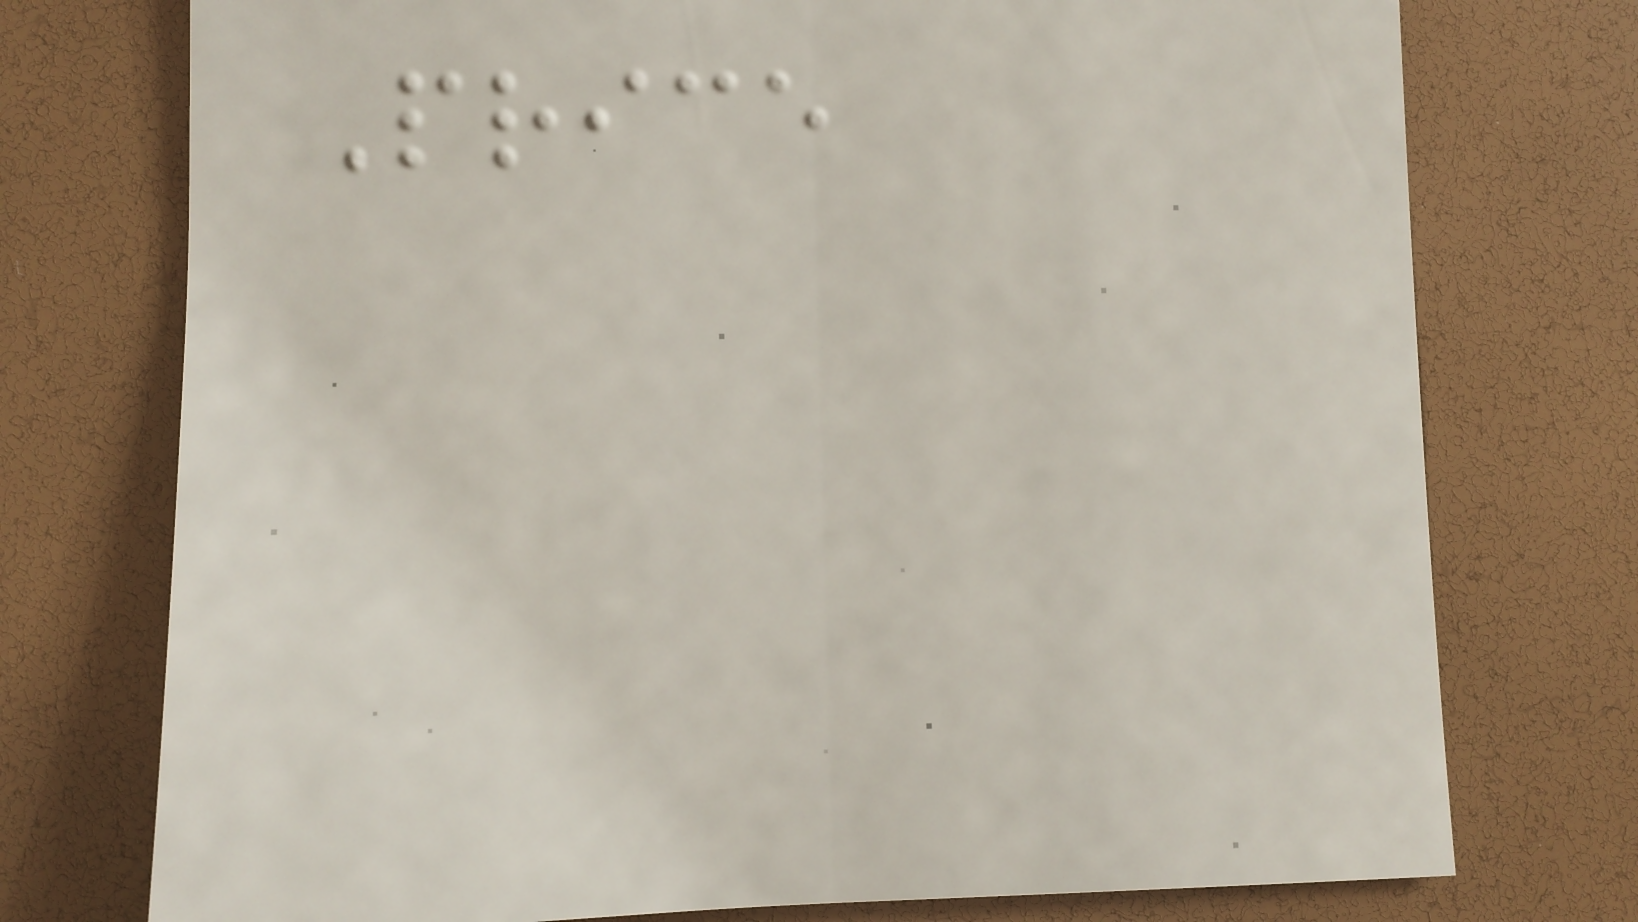Price
